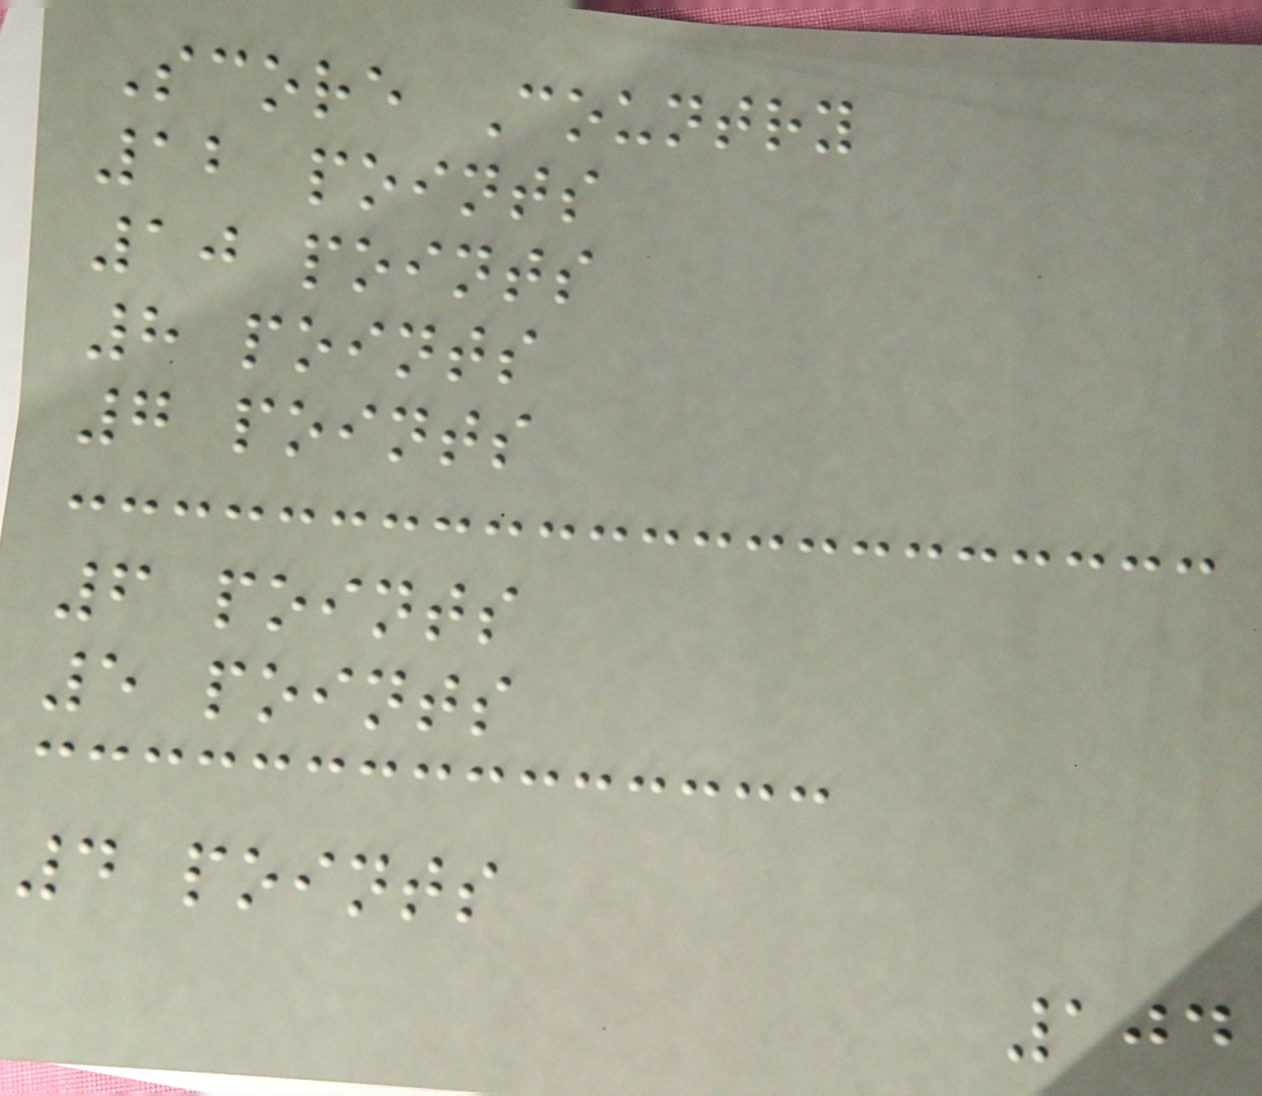Score Country
12 points
10 points
8 points
7 points
6 points
5 points
4 points
104
